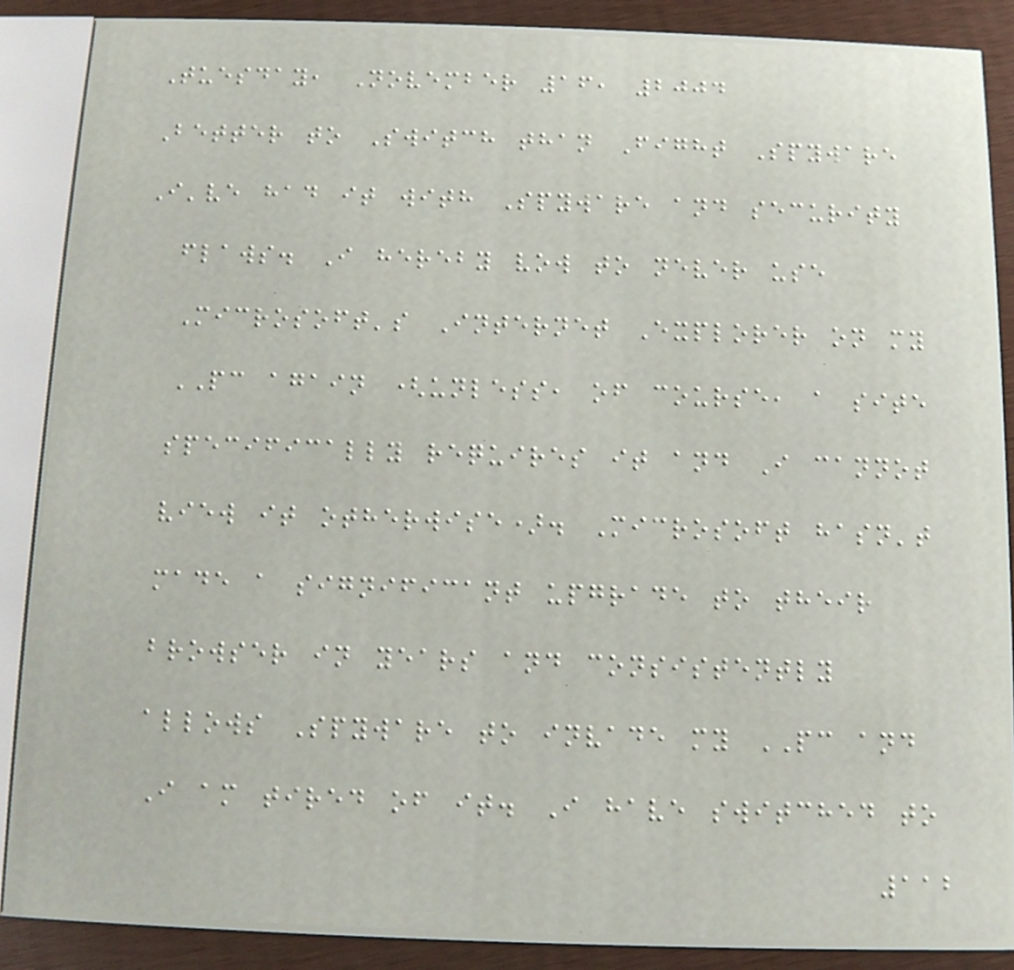Tuesday, November 16, 2004
Better to Switch than Fight Spyware
I've had it with Spyware and security
flaws. I hereby vow to never use
Microsoft's Internet Explorer on my
PC again (unless, of course, a site
specifically requires it and I cannot
view it otherwise). Microsoft hasn't
made a significant upgrade to their
browser in years and consistently
allows Spyware to invade my PC and
I am tired of it. I have switched to
112
